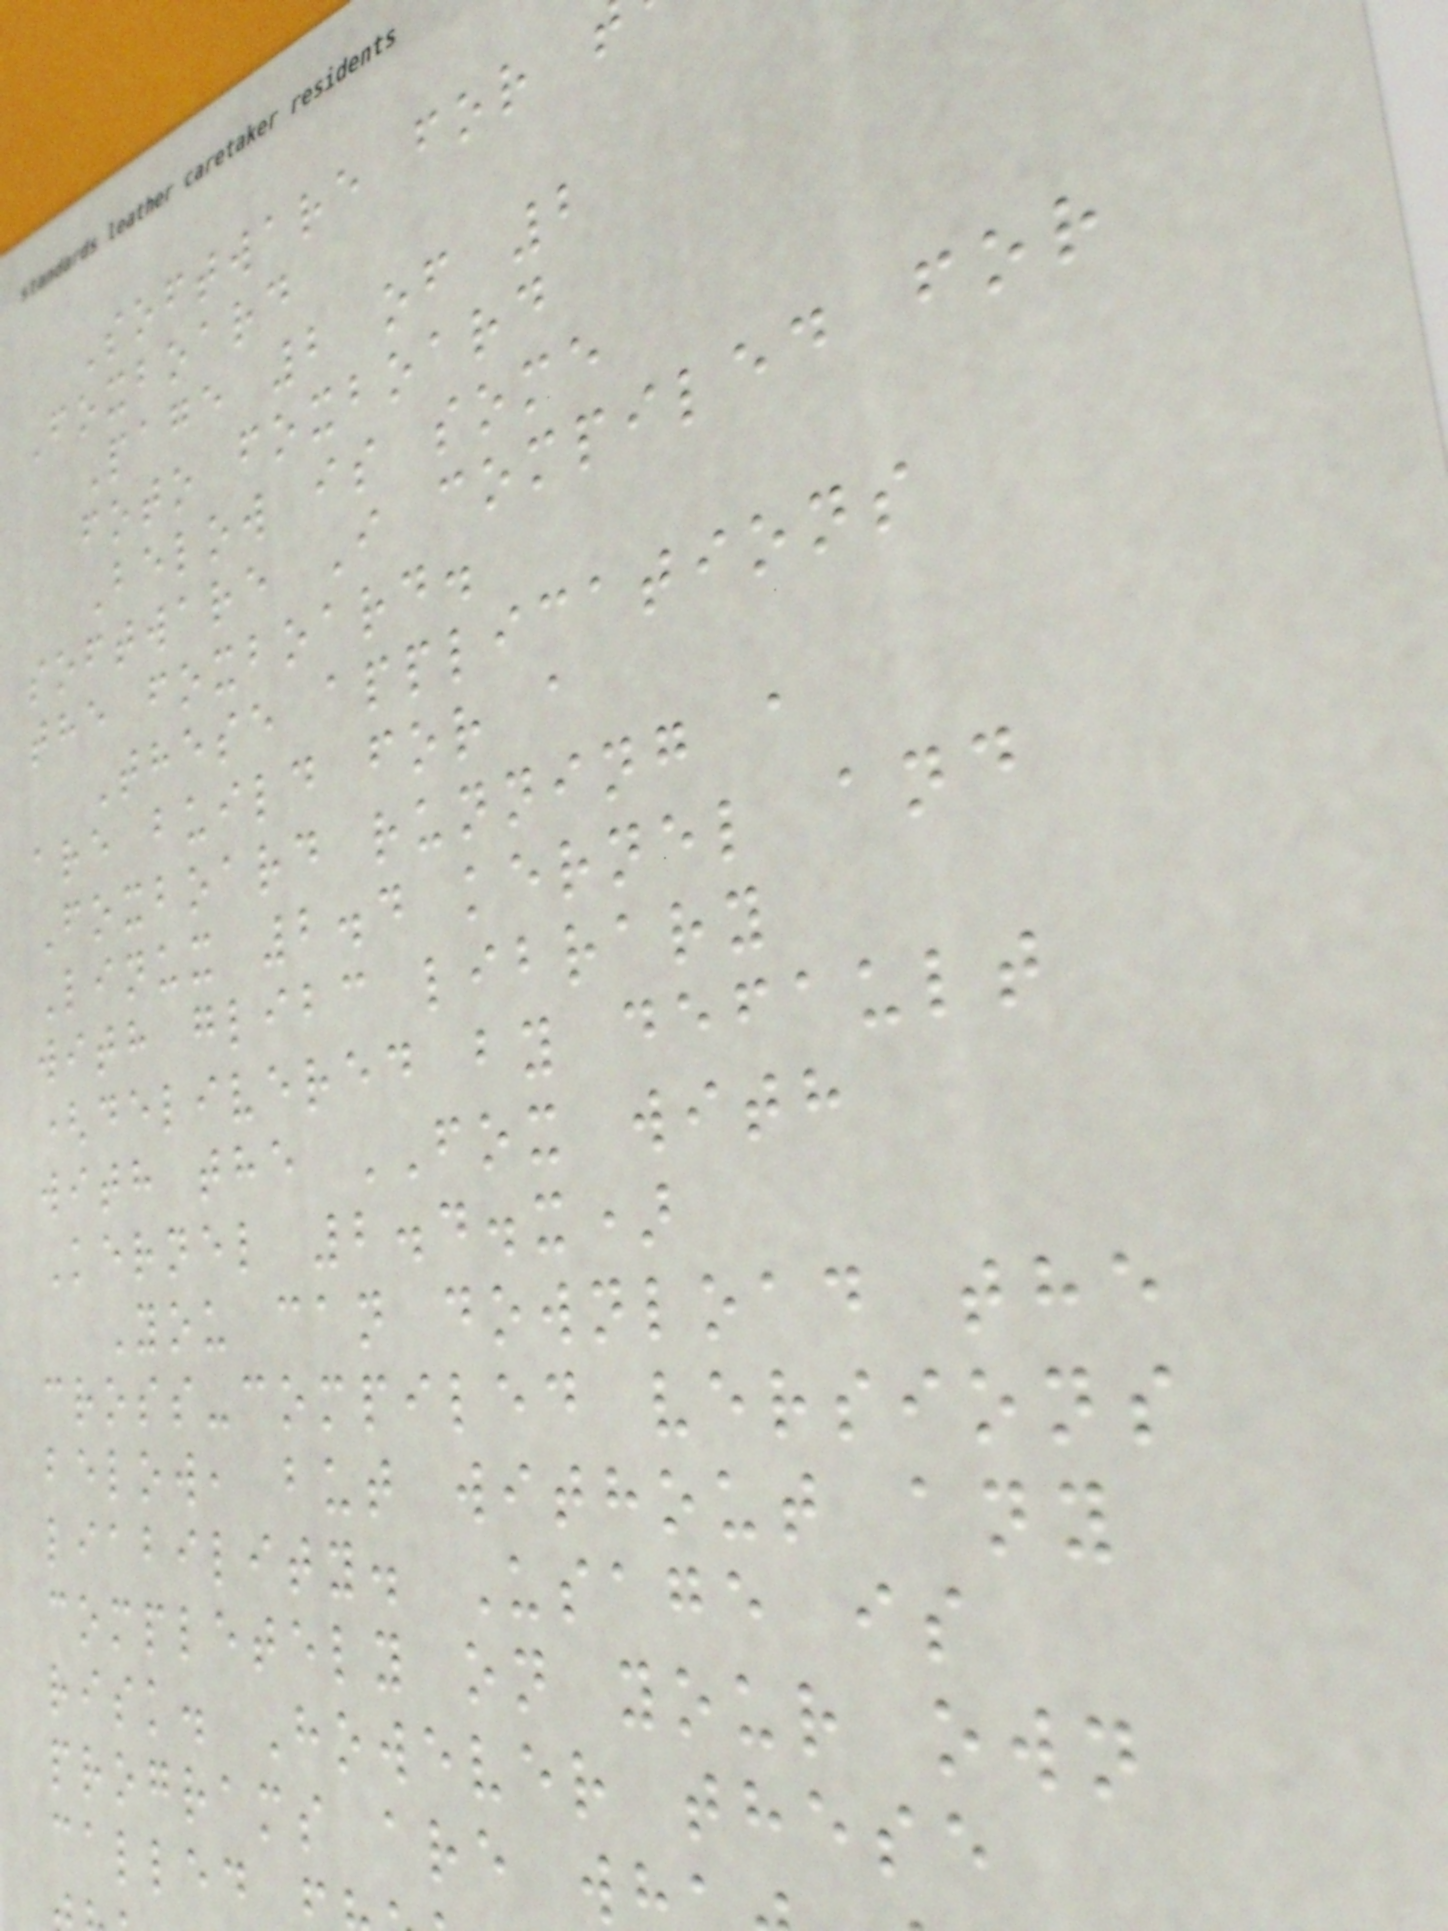Software for
Foxboard
Page 2 of 2
foto foxboard
Below is some
software I compiled for
the foxboard.
These applications
are build for a
Foxboard running a
Linux 2.4 kernel and
with glibc library
(delivered by default
with the FOX with
Kernel 2.4.x)
You can download the
cross-compiled versions
below, but without any
liability. Usage is
completely on your own
risk. However these
programs are w
called
